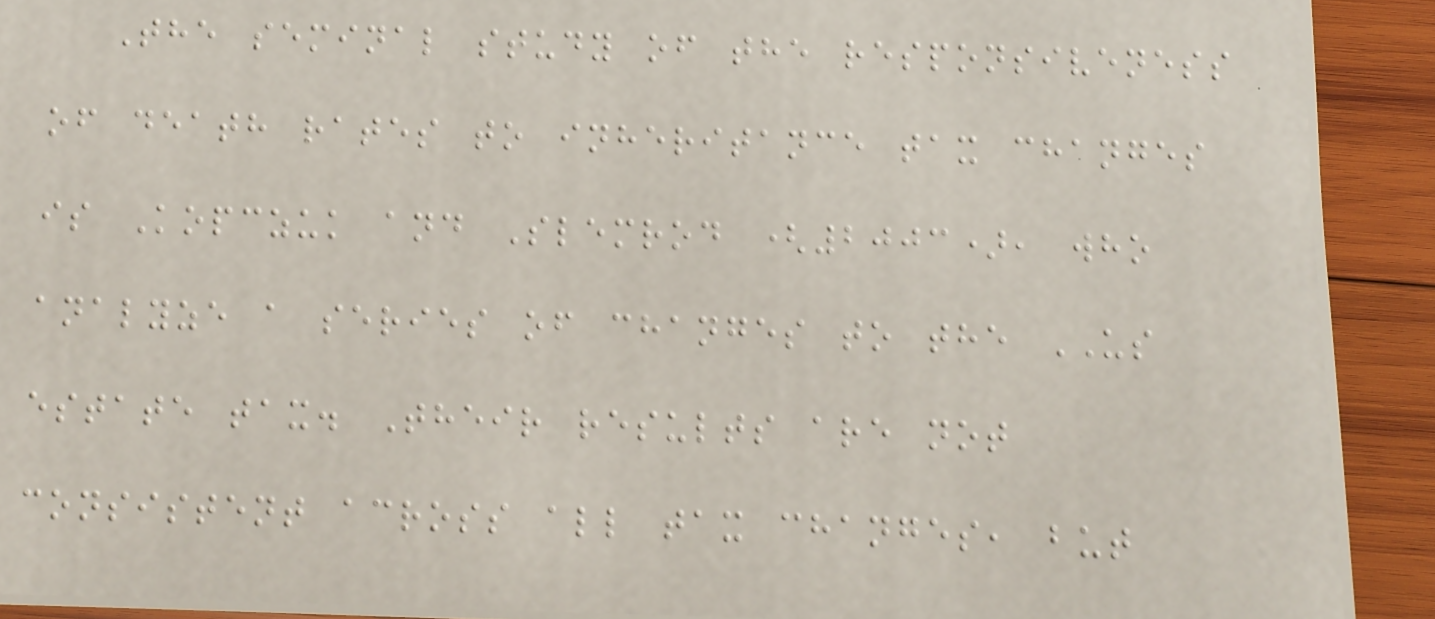The seminal study of the responsiveness
of death rates to inheritance tax changes
is Kopczuk and Slemrod (2003), who
analyze a series of changes to the US
estate tax. Their results are not
consistent across all tax changes, but
